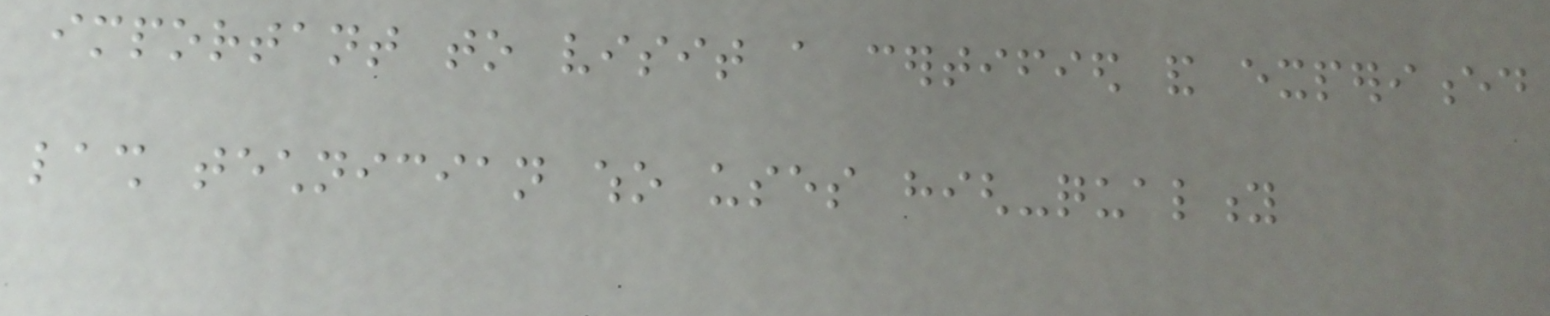important to visit a certified and experienced
lash technician who uses high-quality
